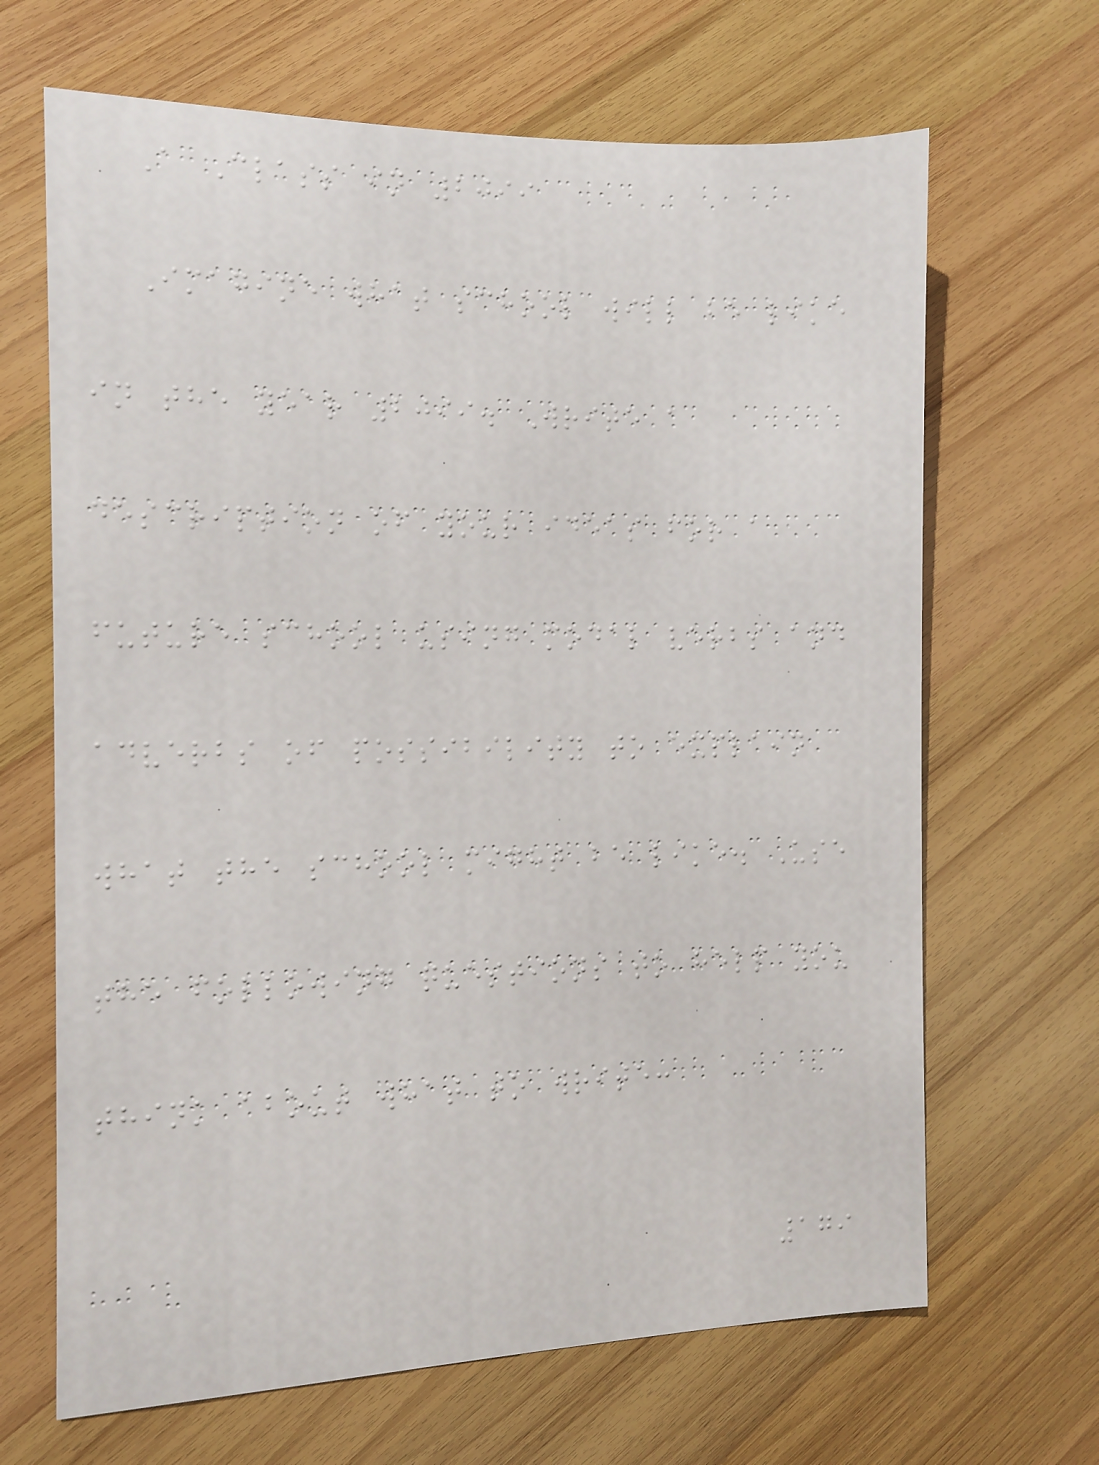A Class in 2099
Imagine what school will be like
in the year 2099. Write a
description of your ideas for a
future school using modal verbs and
adverbs of possibility to explain
what the school might be like. Use
the following questions to help you
think about what to write:
179
